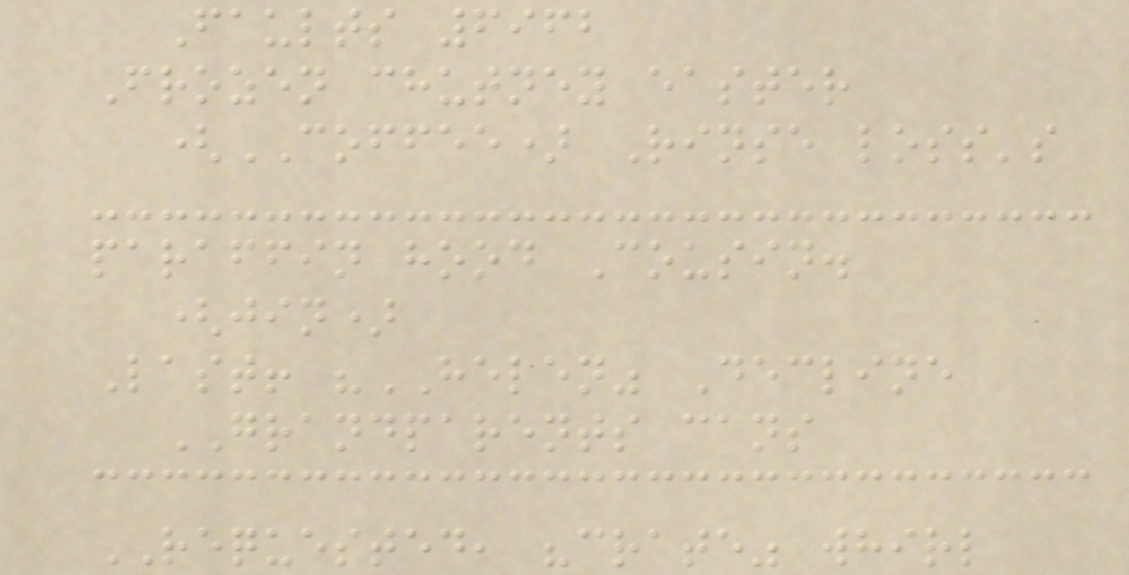Faults 6962
Frozen chutney easter
(COFFEE) Rinse loss's
paraffin hood Cousin.
(jin)
Last! "HELEN" Decline
GRANDPARENTS cans
REQUESTED, "crate" whirl
